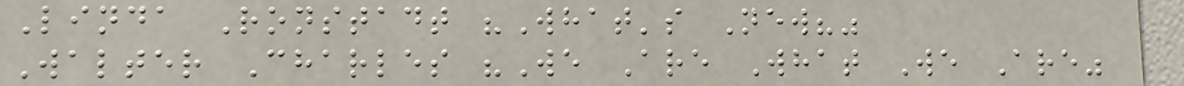Linda Ronstadt "What's New?"
Walter Charles "We Are What We Are"
